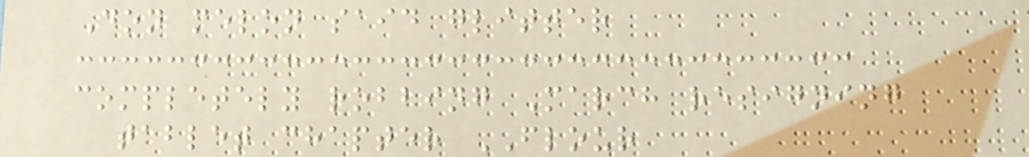Don melon said glitter
completely robbing March resigning
tablet chapter FLOUR
